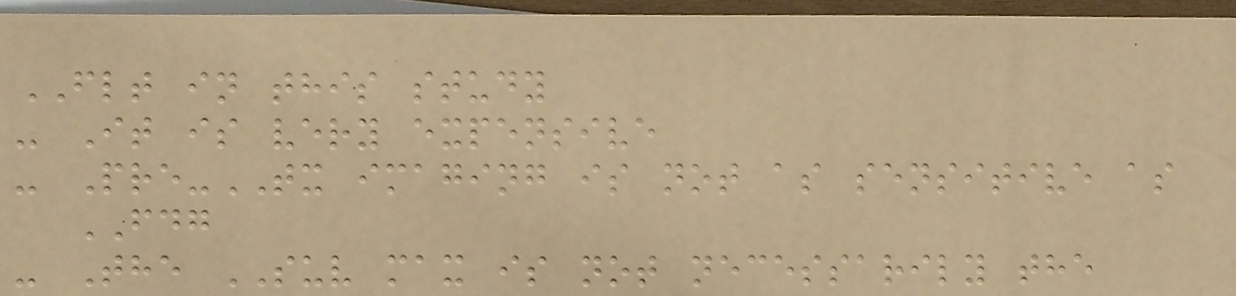FLT in this study
- It is very expensive
- Pre-TX imaging is not as sensitive as
FDG
- The SUV max is not necessarily the
